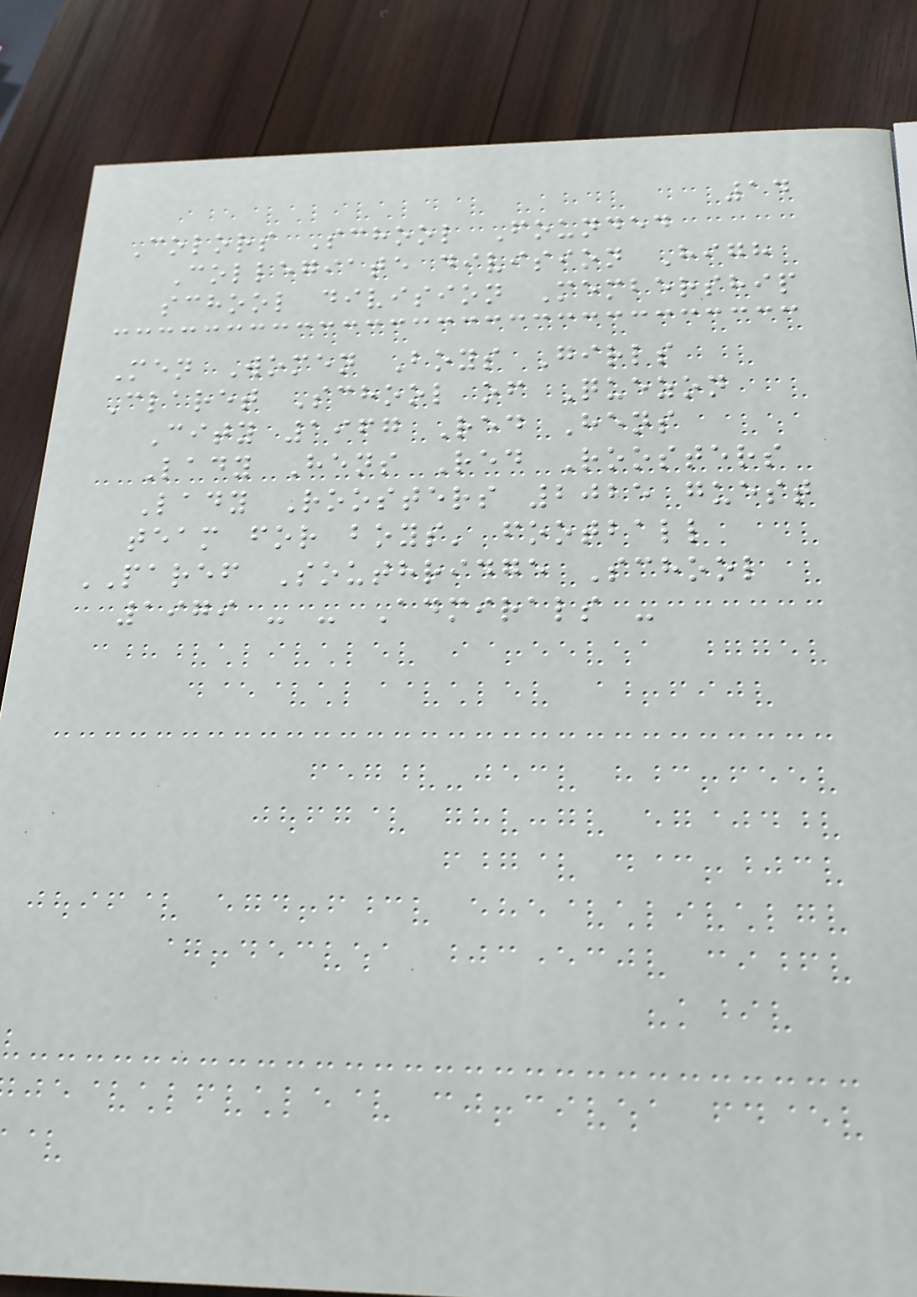14
Colors School Founded
Collegiate division High
school division Membership
Men Women Boys Girls
Claret School of Quezon
City 1967 Red Hens
Lady Hens Red Roosters
Lady Roosters 2025 guest
team for boys' football
PAREF Southridge School
1979 - - Admirals -
